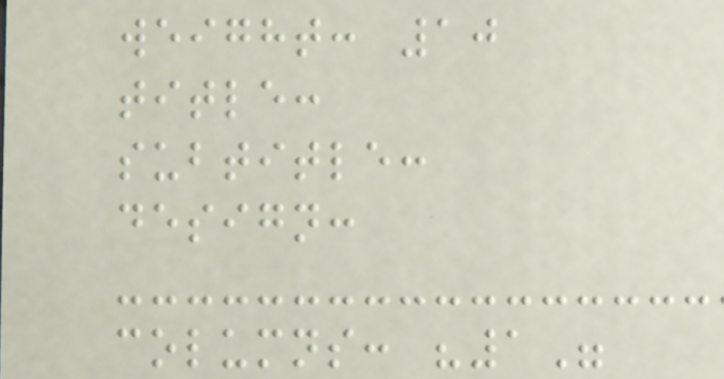weight: 10
title:
subtitle:
design:
columns: "1"
